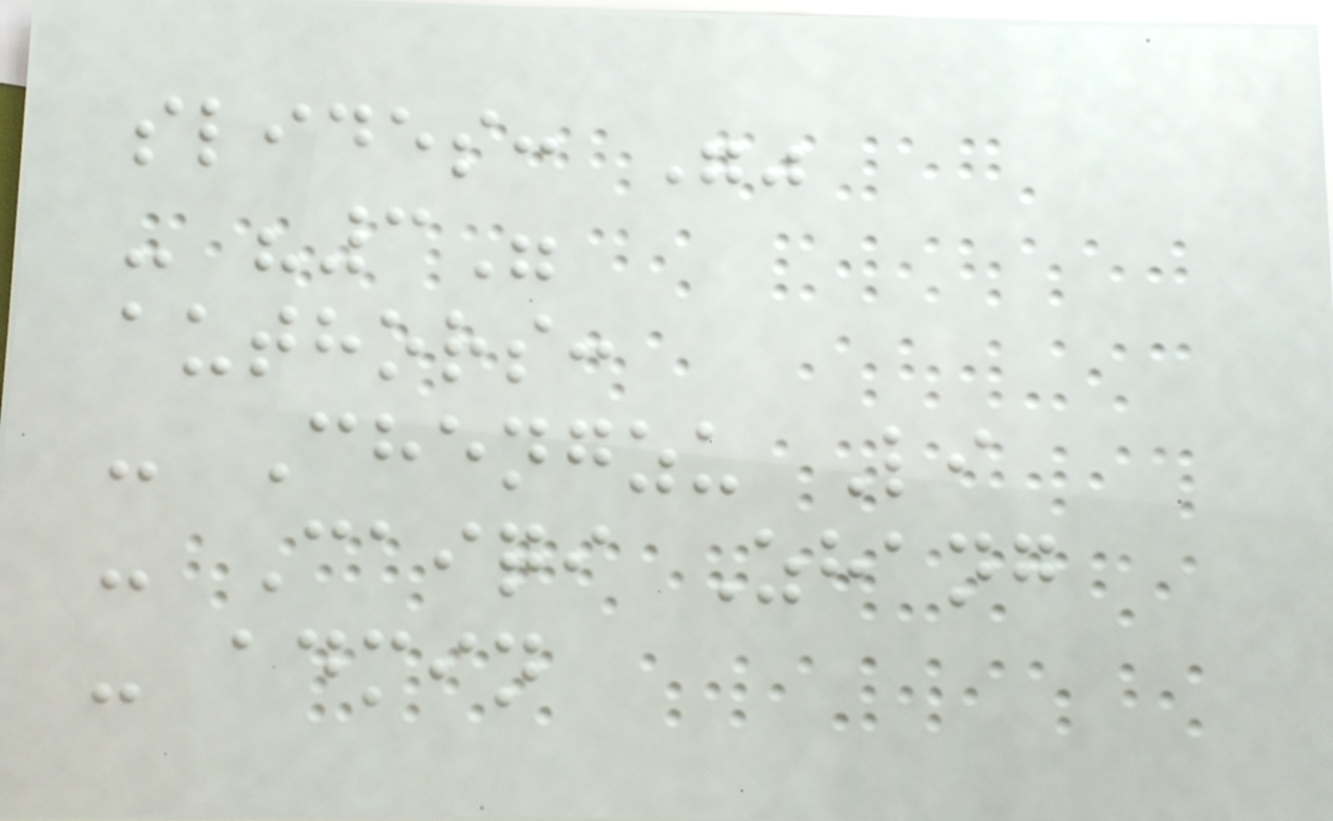slides: ""
- "3"
authors:
- Chengzu Li
- Caiqi Zhang
- admin
